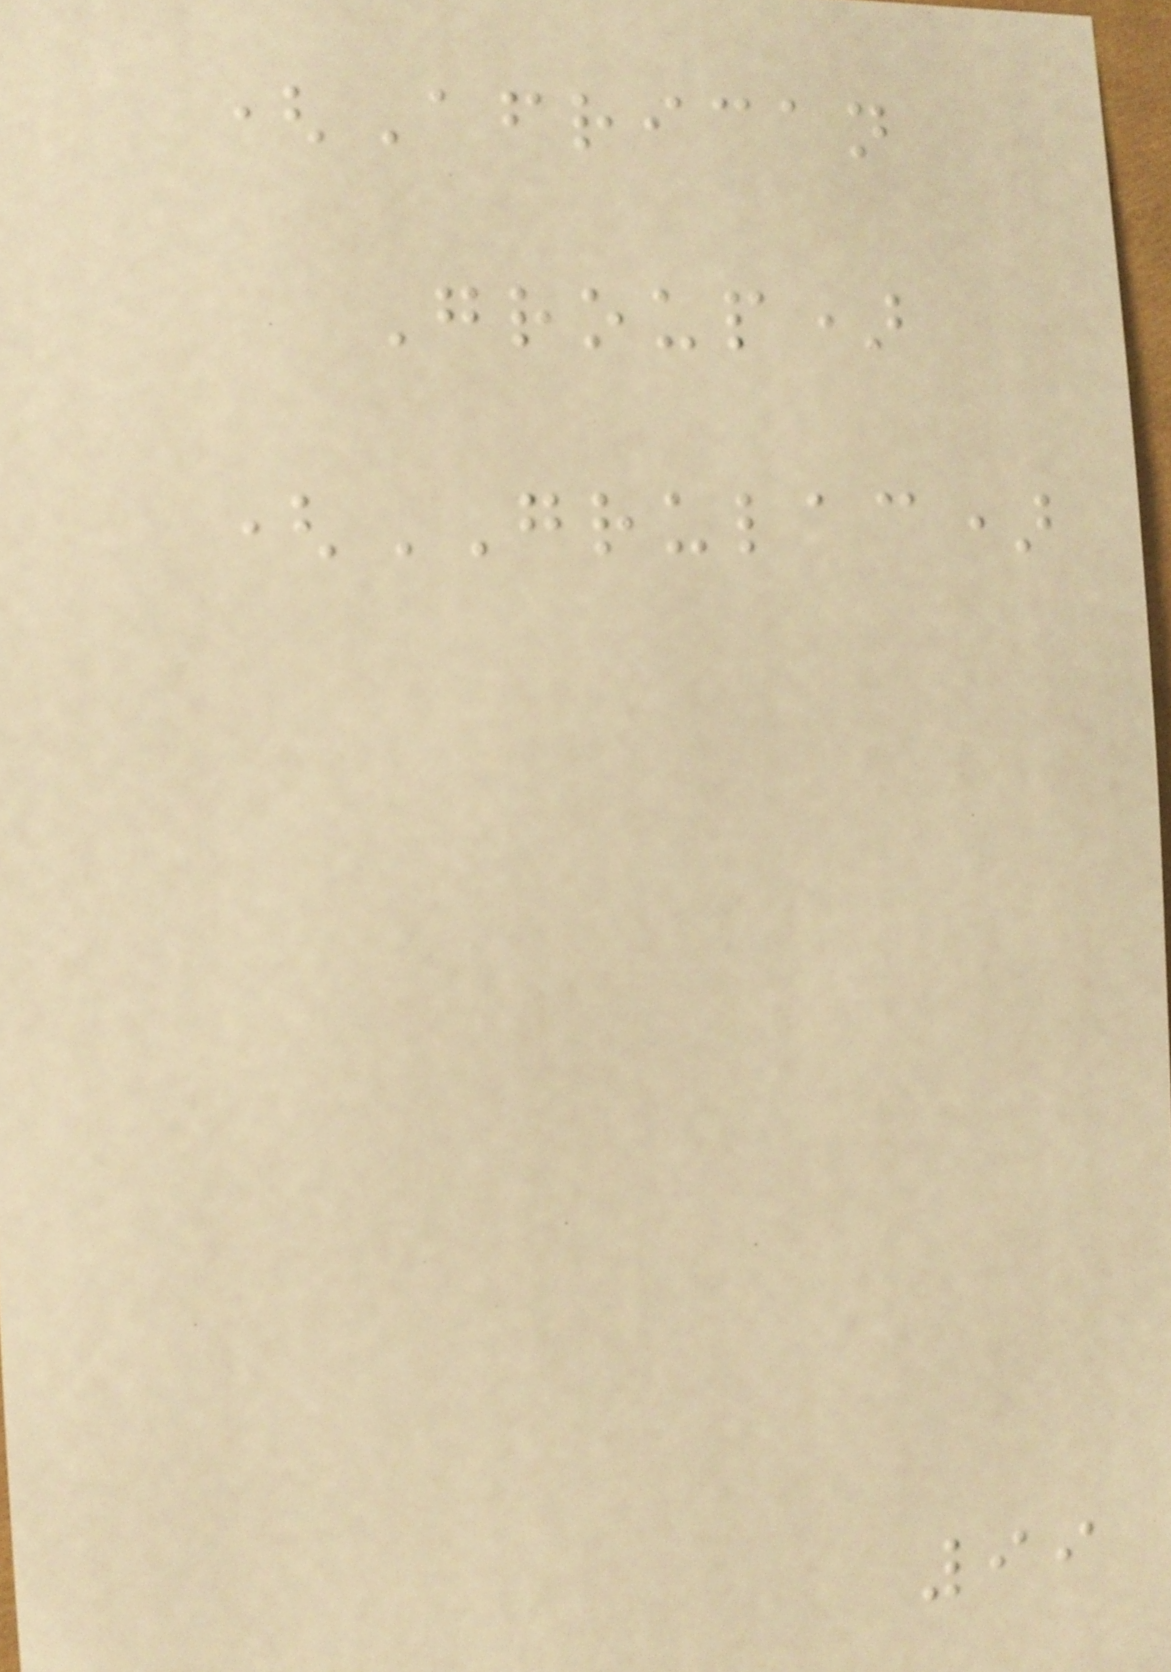(African
Group)
(GRULAC)
99
